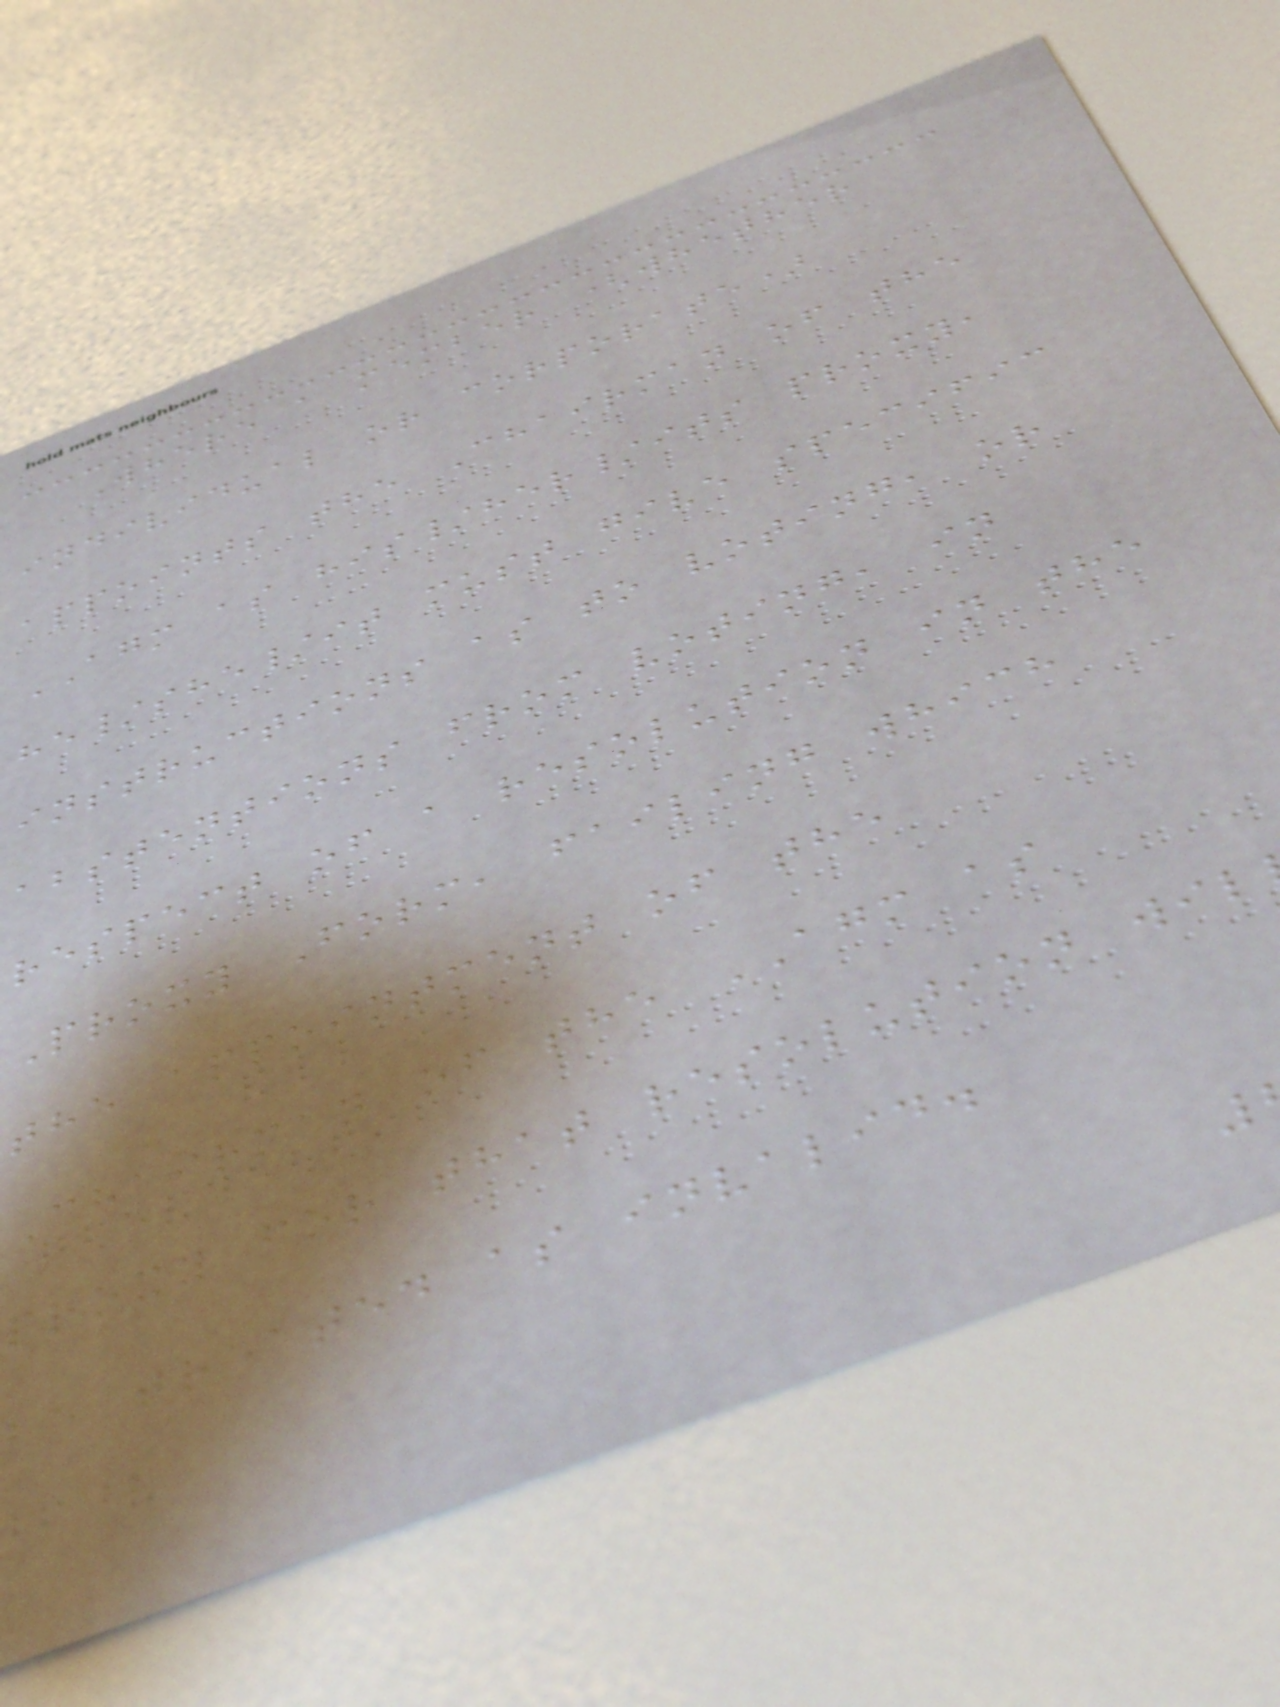Where a member (whether
individual or corporate)
appoints the Chairman of the
AGM as his/her/its proxy,
he/she/it must give specific
instructions as to voting, or
abstentions from voting, in
respect of a resolution in the
Proxy Form, failing which
the appointment of the
Chairman of the AGM as
proxy for that resolution wil
be treated as invalid.
